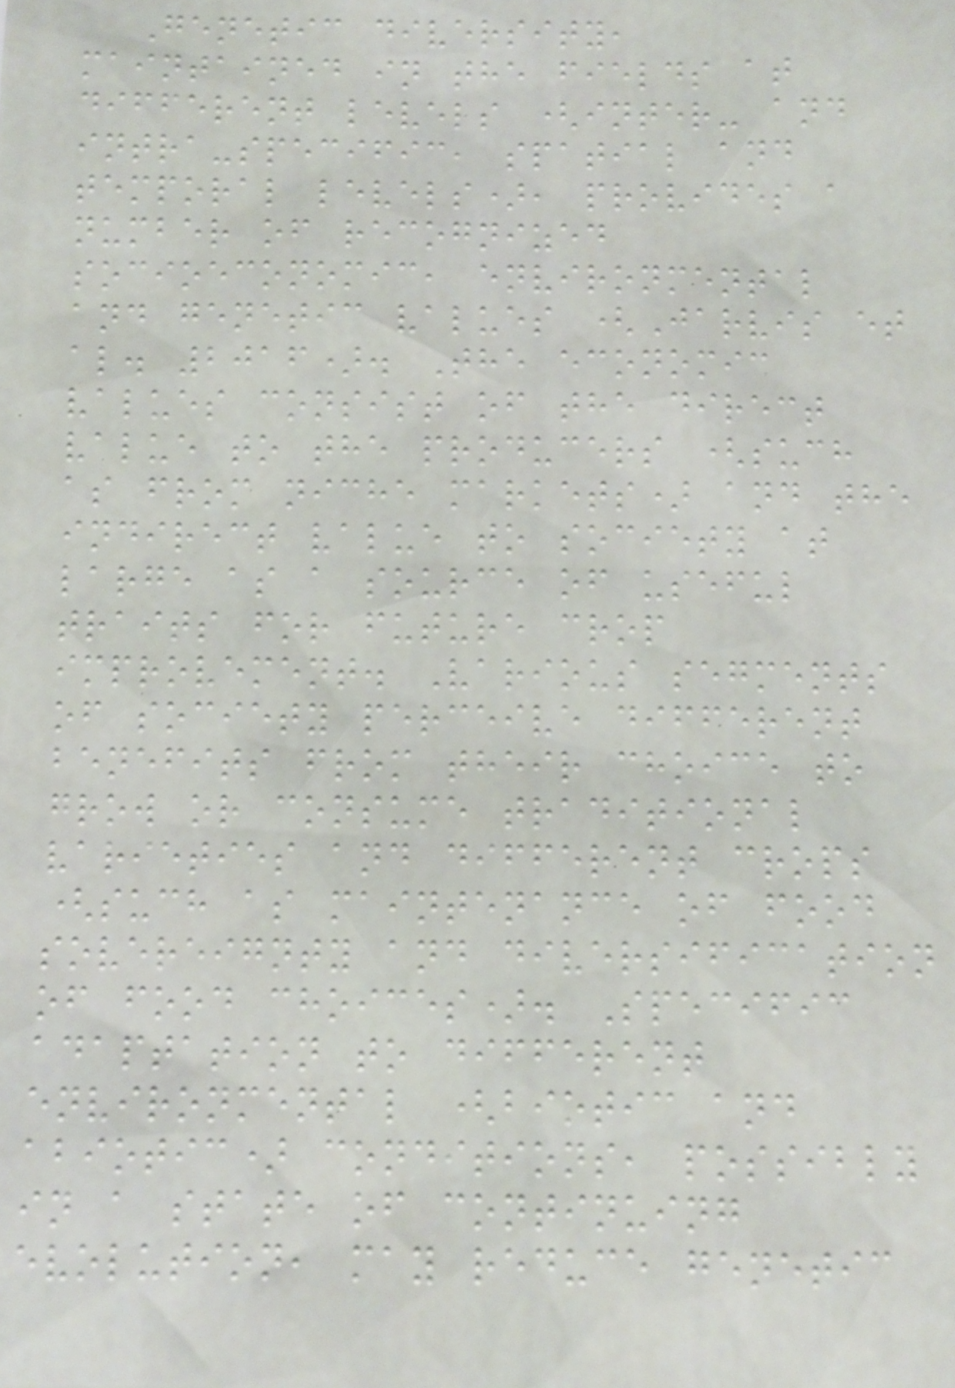Genetic diversity,
maintained in the fields at
different levels (inter- and
intra-specific, spatial and
temporal levels), provides a
number of recognized
socioeconomic, environmental
and genetic values (Jarvis et
al. 2016). The economic
values consist of the direct
value to the producers (such
as from niche markets) and the
indirect value to society at
large as a source of useful
traits for future crop
improvement. Various segments
of society perceive different
benefits from their choice to
grow or consume traditional
varieties and different crops
(such as maintenance of food
sovereignty and diversification
of food choices). Specific
adaptation to different
environmental (biotic and
abiotic) conditions, possibly
in a state of continuing
evolution, may reduce genetic
